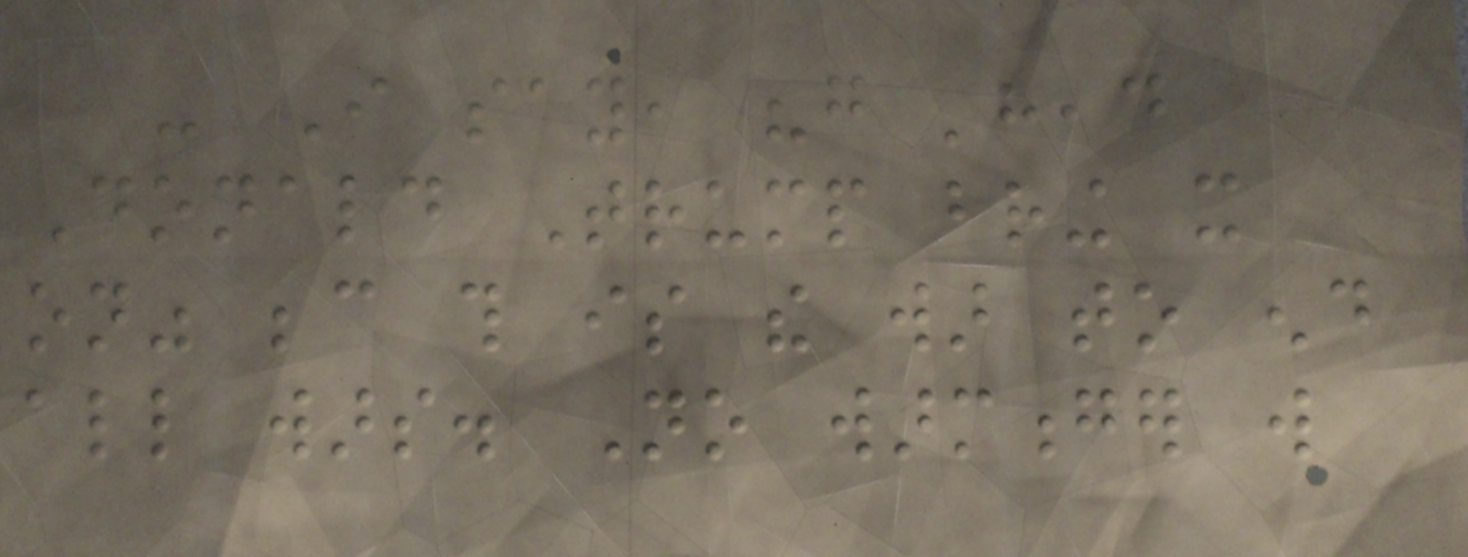- I say, "go 'head
Donald Trump bring it
on" because this is the war to end
all wars. No warmonger will
